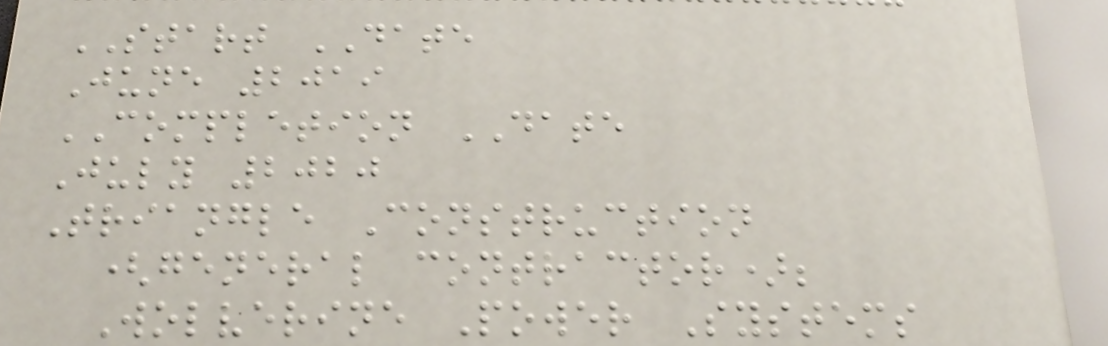START DATE
June 2019
COMPLETION DATE
July 2020
Triangle Construction
(general contractor);
Wolverine Power Systems
